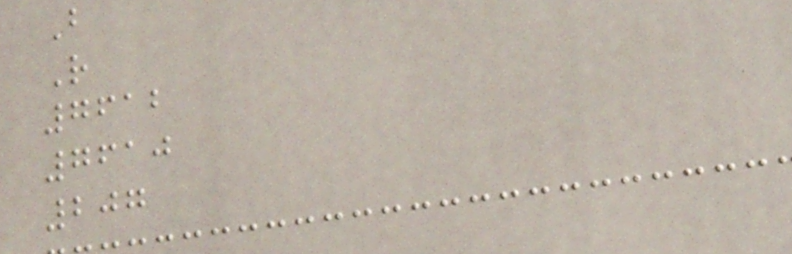B
R
7612
7610
207
